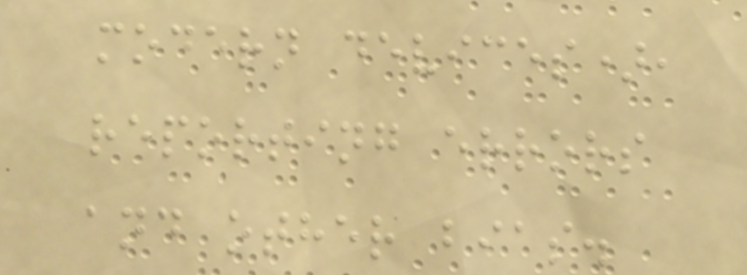modern devices),
reporting errors
and other bias.
